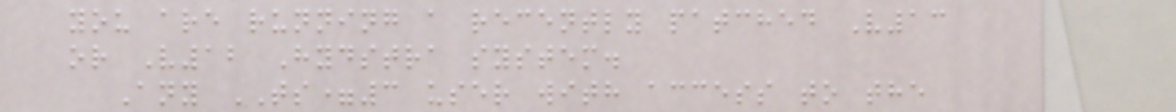you are running a recently patched V13
or V12 Hydstra system.
Any TS=3 user with access to the
